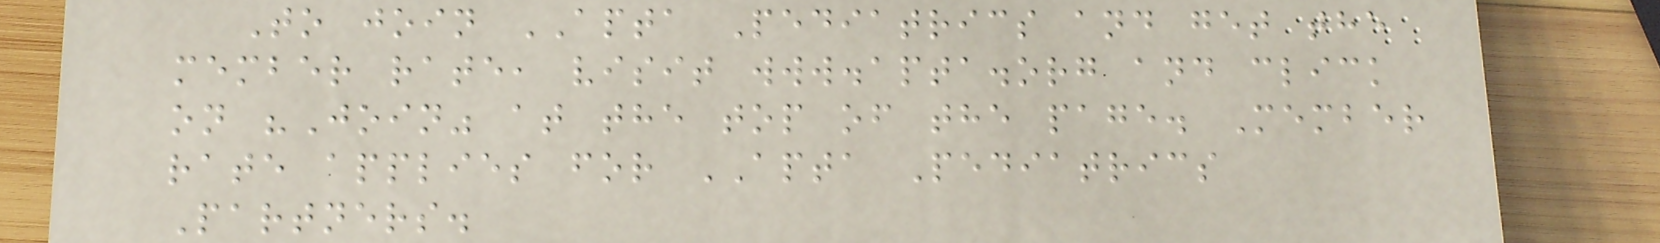To join APTA Pediatrics and get the
member rate, visit www.apta.org and click
on "Join" at the top of the page. Member
rate applies for APTA Pediatrics
Partners.
